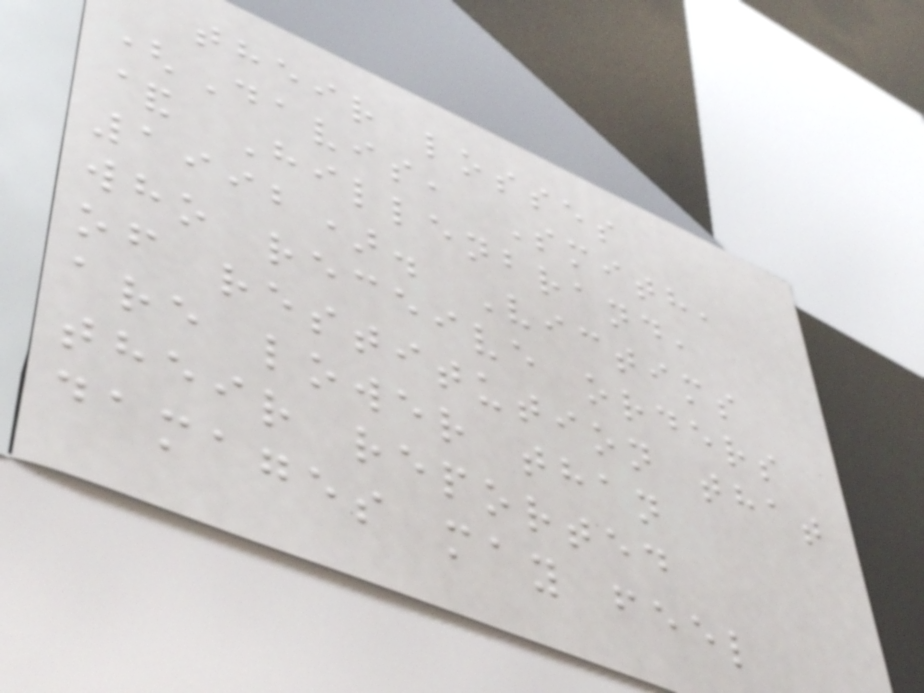their losses
(Davis, Smith,
& Hillenbrand,
1992). Victims
who receive orders
of restitution that
are lower than
their reported
damages may feel
